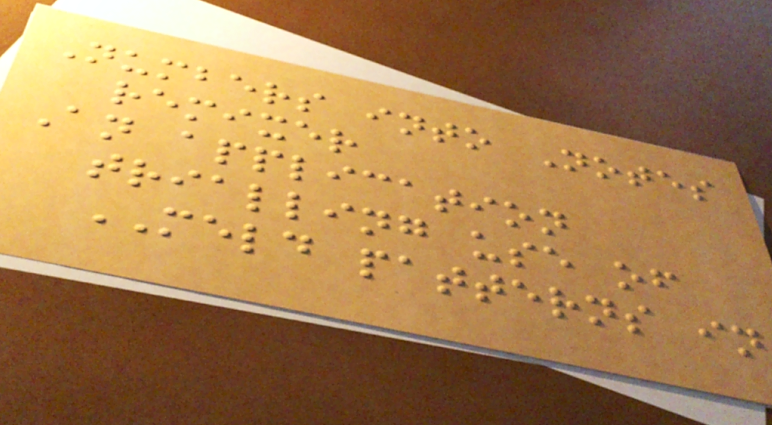Numbers into Notes
remixer
An application
trialling use of
MELD patterns in
